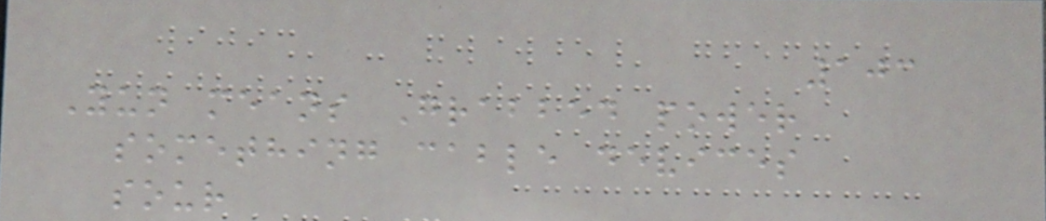103
Yun means Grabbed power
something cable devices
sour
